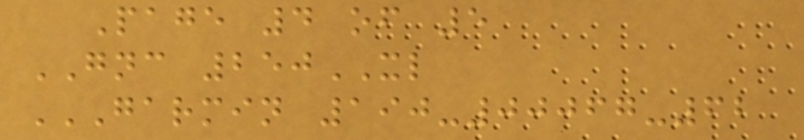Page 4 of 5
GNC 250XL
GARMIN 190-00067-62
